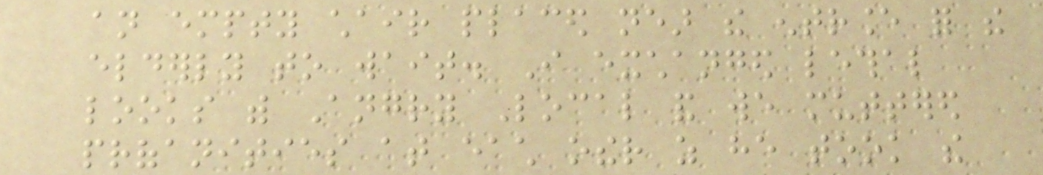an empty chair placed near the entrance for the
elderly to wait. I exchanged lethal
looks with Angry Local and we muttered
profanities at each other as he took the
